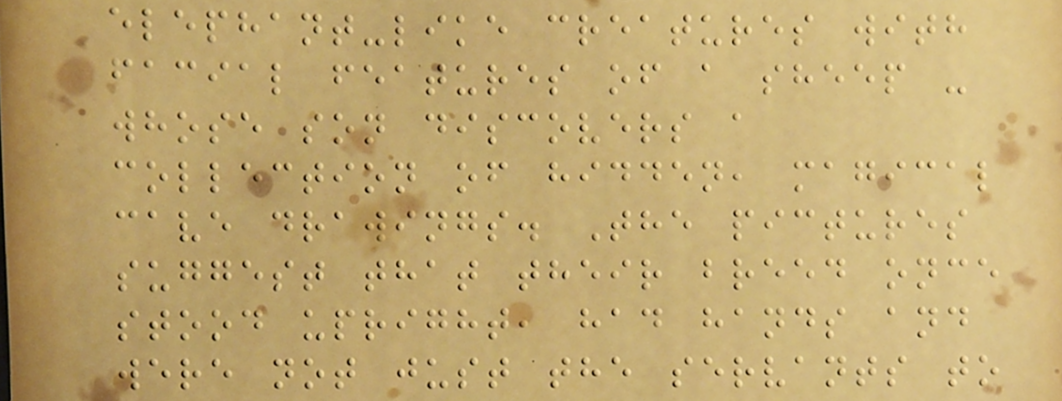elephant-like creatures with
facial features of a sheep -
whose son discovers a
collection of hidden, magical
cave drawings. The pictures
suggest that their breed once
stood upright, had hands and
were not just the servants to
